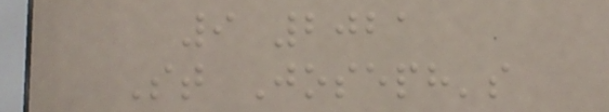9 2021
St Joseph's
